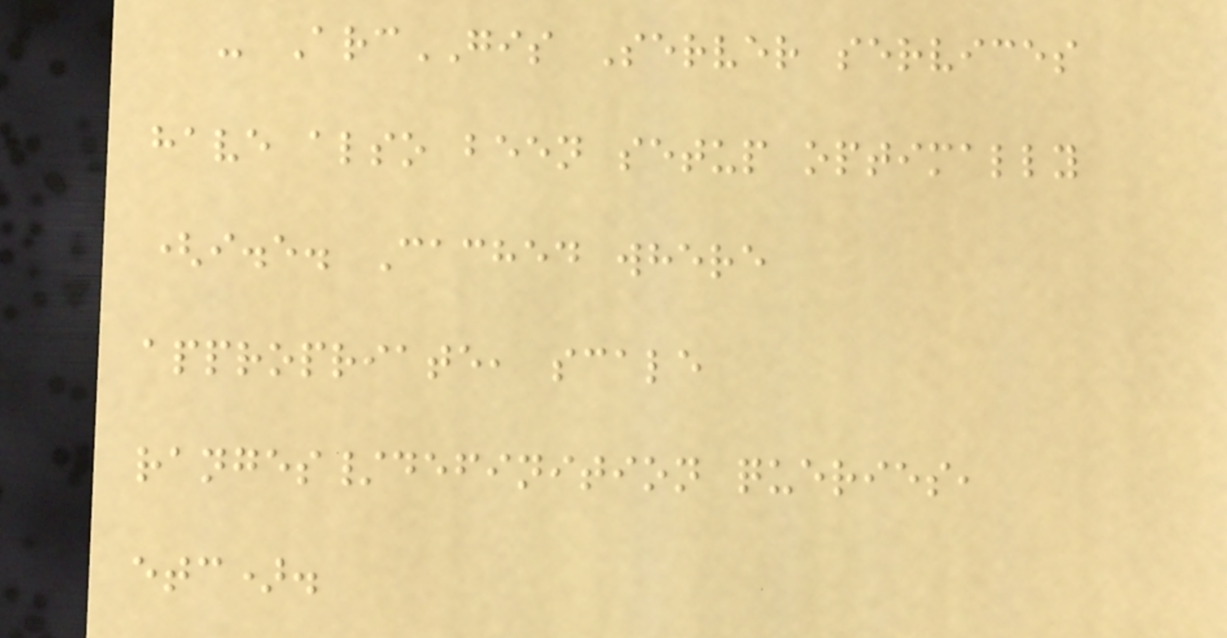- ArcGIS Server services
have also been setup optimally
(i.e. Cached where
appropriate, scale
ranges/definition queries,
etc).
